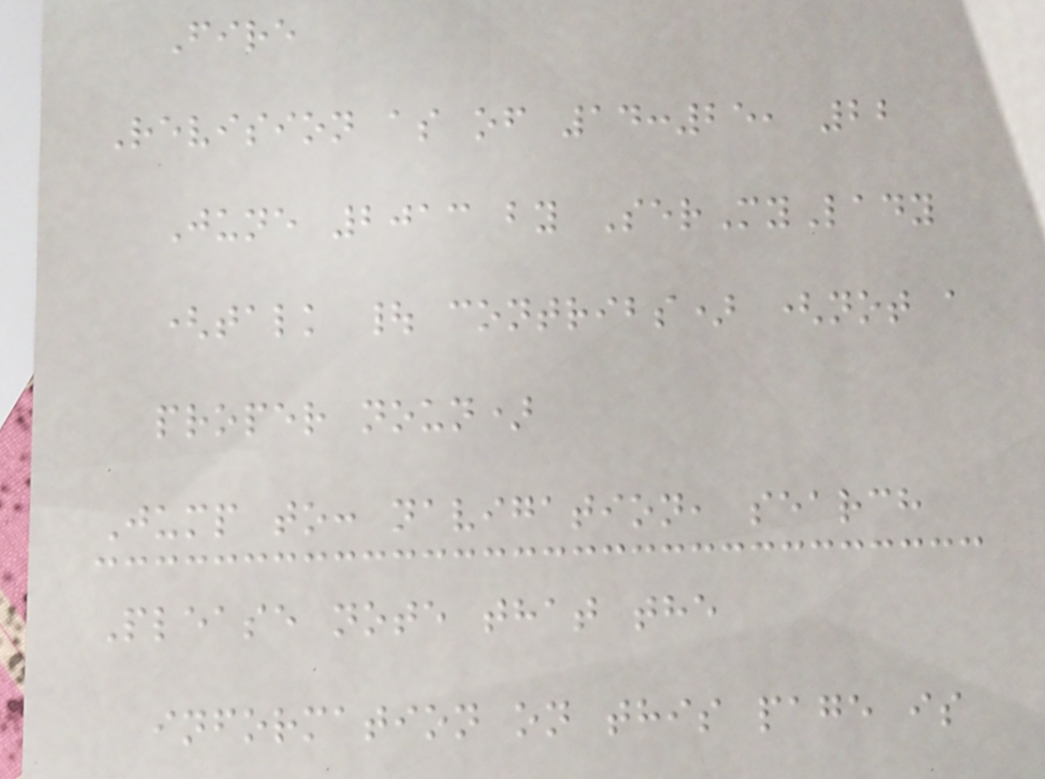Fire
Revision as of 14:25, 22
June 2013 by SerMyLady
(talk | contribs) (not a
proper noun)
Jump to: navigation, search
Please note that the
information on this page is
